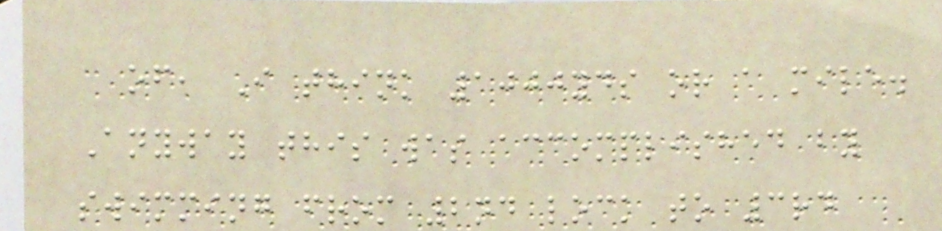of, I think 1000yds or a mile.
Anyway this was accomplished by
swimming from 2nd lock to 3rd
